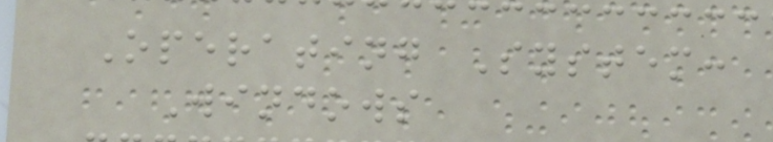Operating System:
Windows
